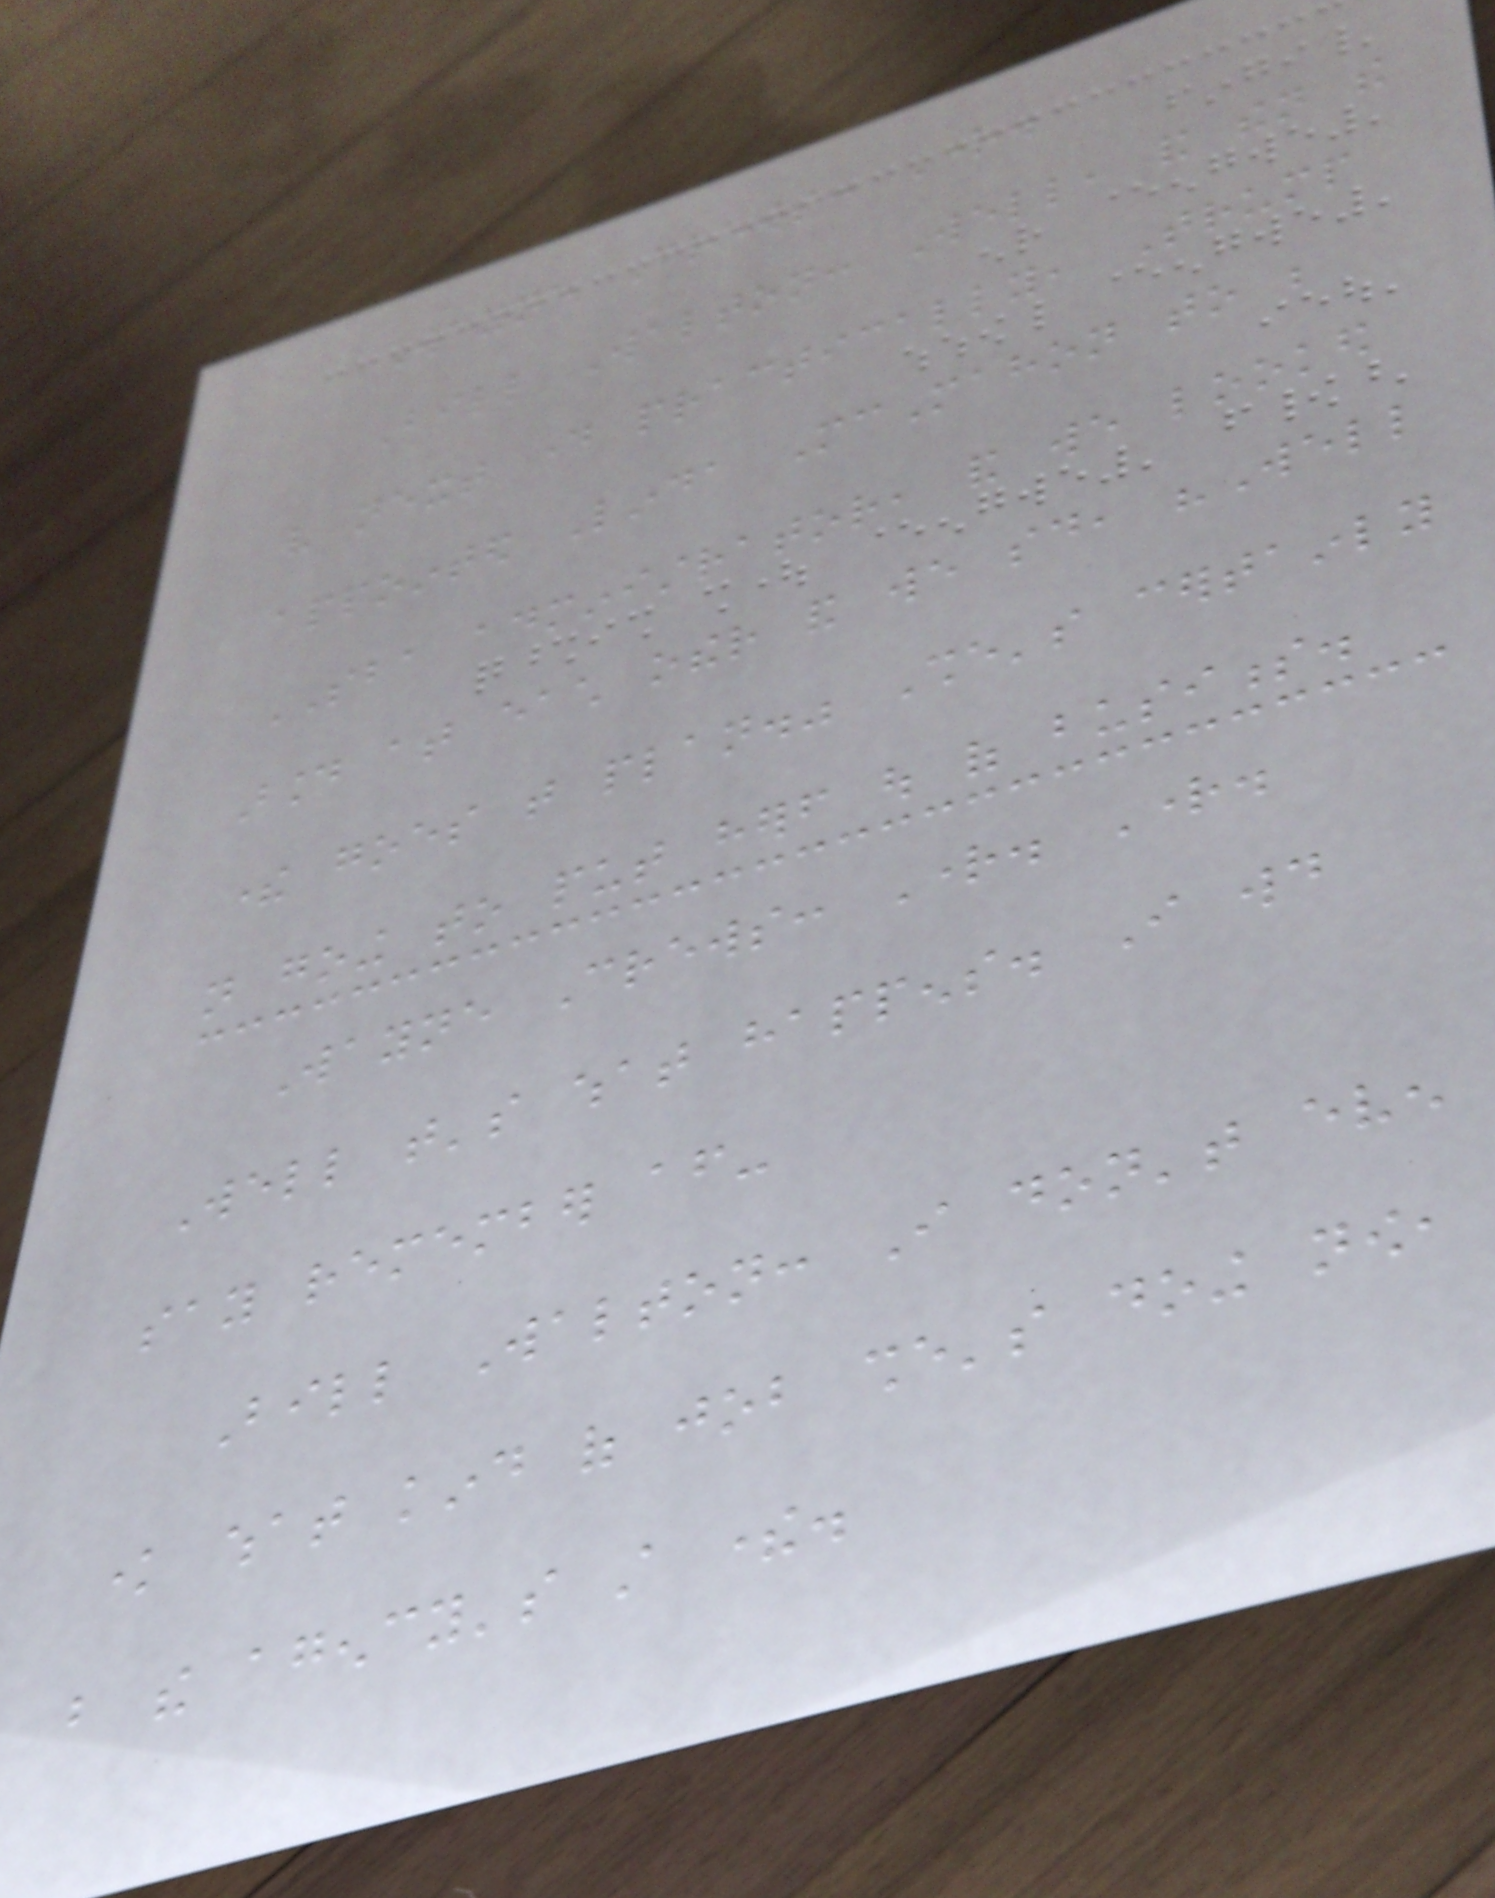Wayne Crews: Right.
Bill Walton: Well, and then the
very next day practically, Trump
appointed Linda McMahon to be
SBA administrator, and we looked
around at each other and we said, "Well
there goes that plan." She's certainly
not going to put herself out of business.
Wayne Crews: Right. Right.
Well that's what happens. I would
say remember after-
Bill Walton: I don't even
know what kind of job she's doing now,
but the agency's still there.
